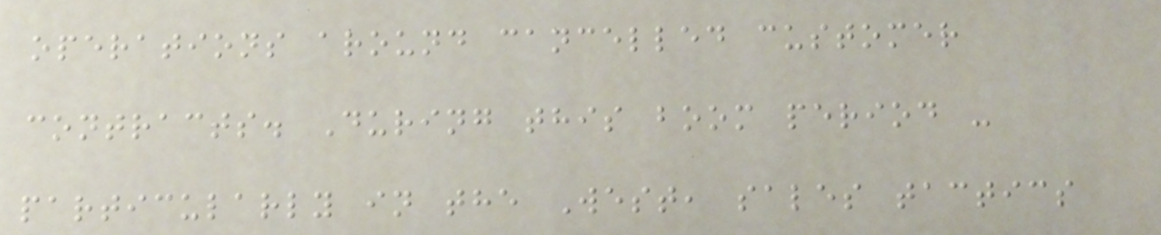operations around cancelled customer
contracts. During this boom period -
particularly in the West, sales tactics
